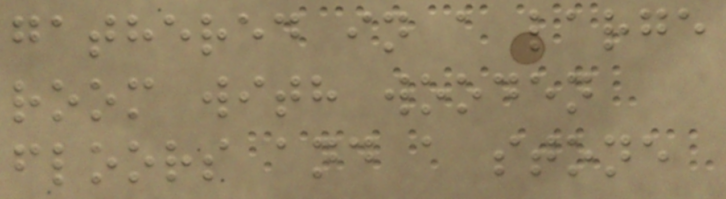gathered in a large
room with wooden
floors and a stone
